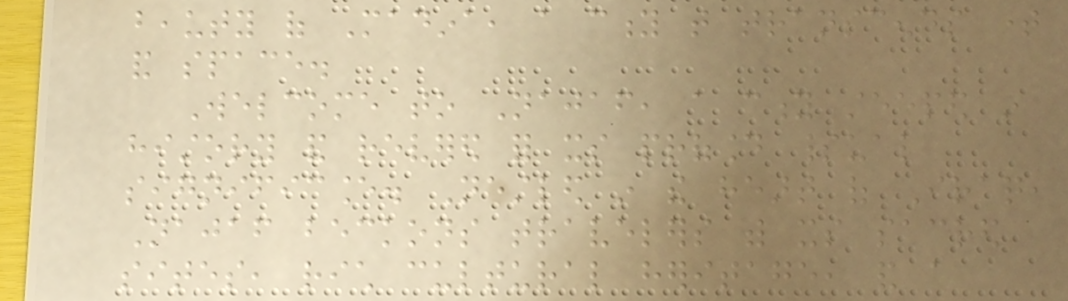beauty of Madina, a city that transcends time
and space.
Welcome to Najaf, a city steeped in
history and revered for its profound spiritual
significance. Nestled in the heart of Iraq,
Najaf beckons travelers with its sacred
sites, rich cultural heritage, and a
